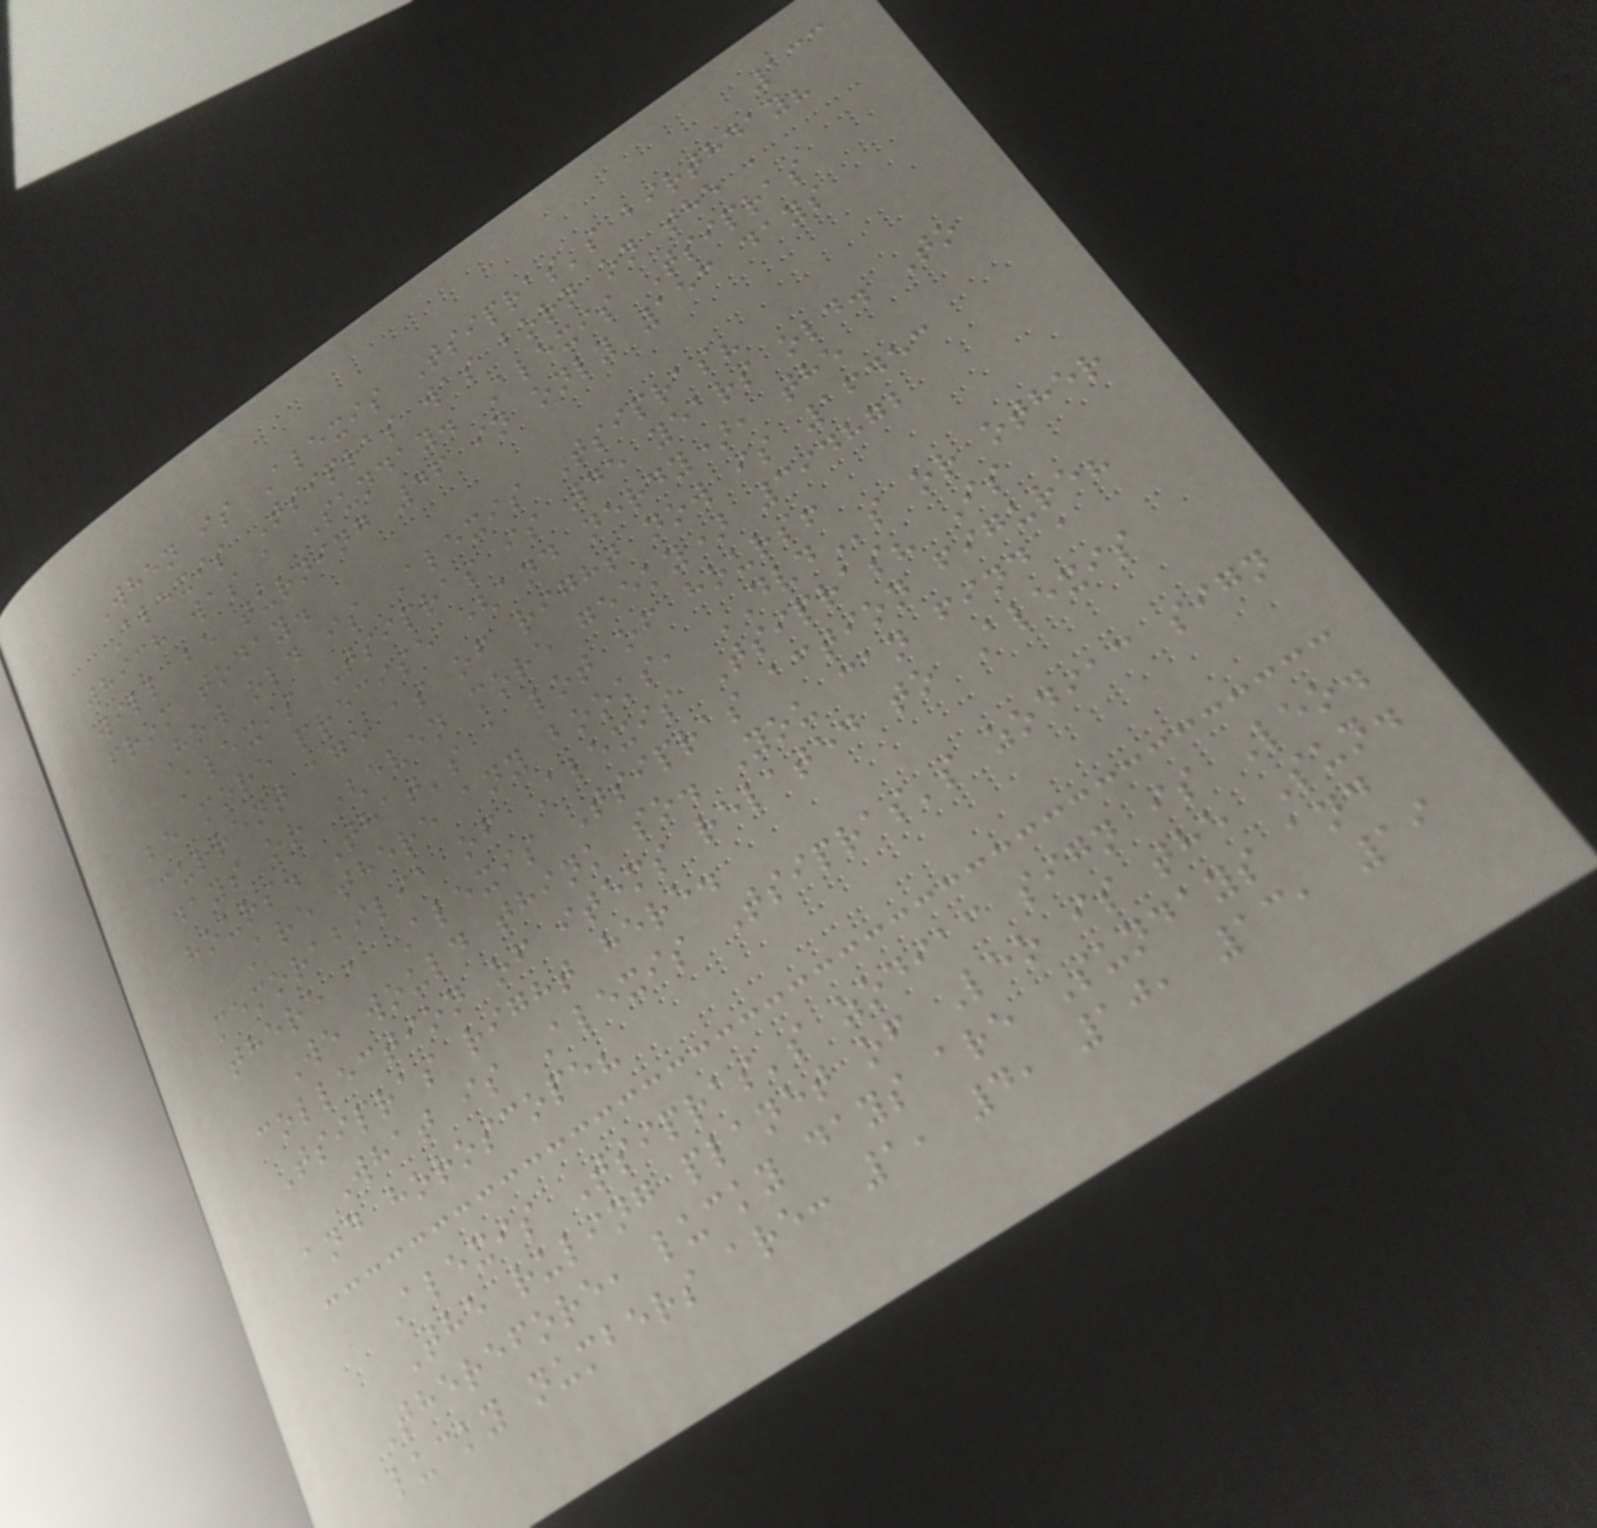133
When is Alexis Tsipras's birthday?
Alexis Tsipras was born on the ,
which was a Sunday. Alexis Tsipras
will be turning 46 in only 153 days
from today.
How old is Alexis Tsipras?
Alexis Tsipras is 45 years old. To
be more precise (and nerdy), the
current age as of right now is 16453
days or (even more geeky) 394872
hours. That's a lot of hours!
Are there any books, DVDs or other
memorabilia of Alexis Tsipras? Is
there a Alexis Tsipras action figure?
We would think so. You can find a
collection of items related to Alexis
Tsipras right here.
What is Alexis Tsipras's zodiac sign
and horoscope?
Alexis Tsipras's zodiac sign is Leo.
The ruling planet of Leo is the Sun.
Therefore, lucky days are Sundays and
lucky numbers are: 1, 4, 10, 13, 19
